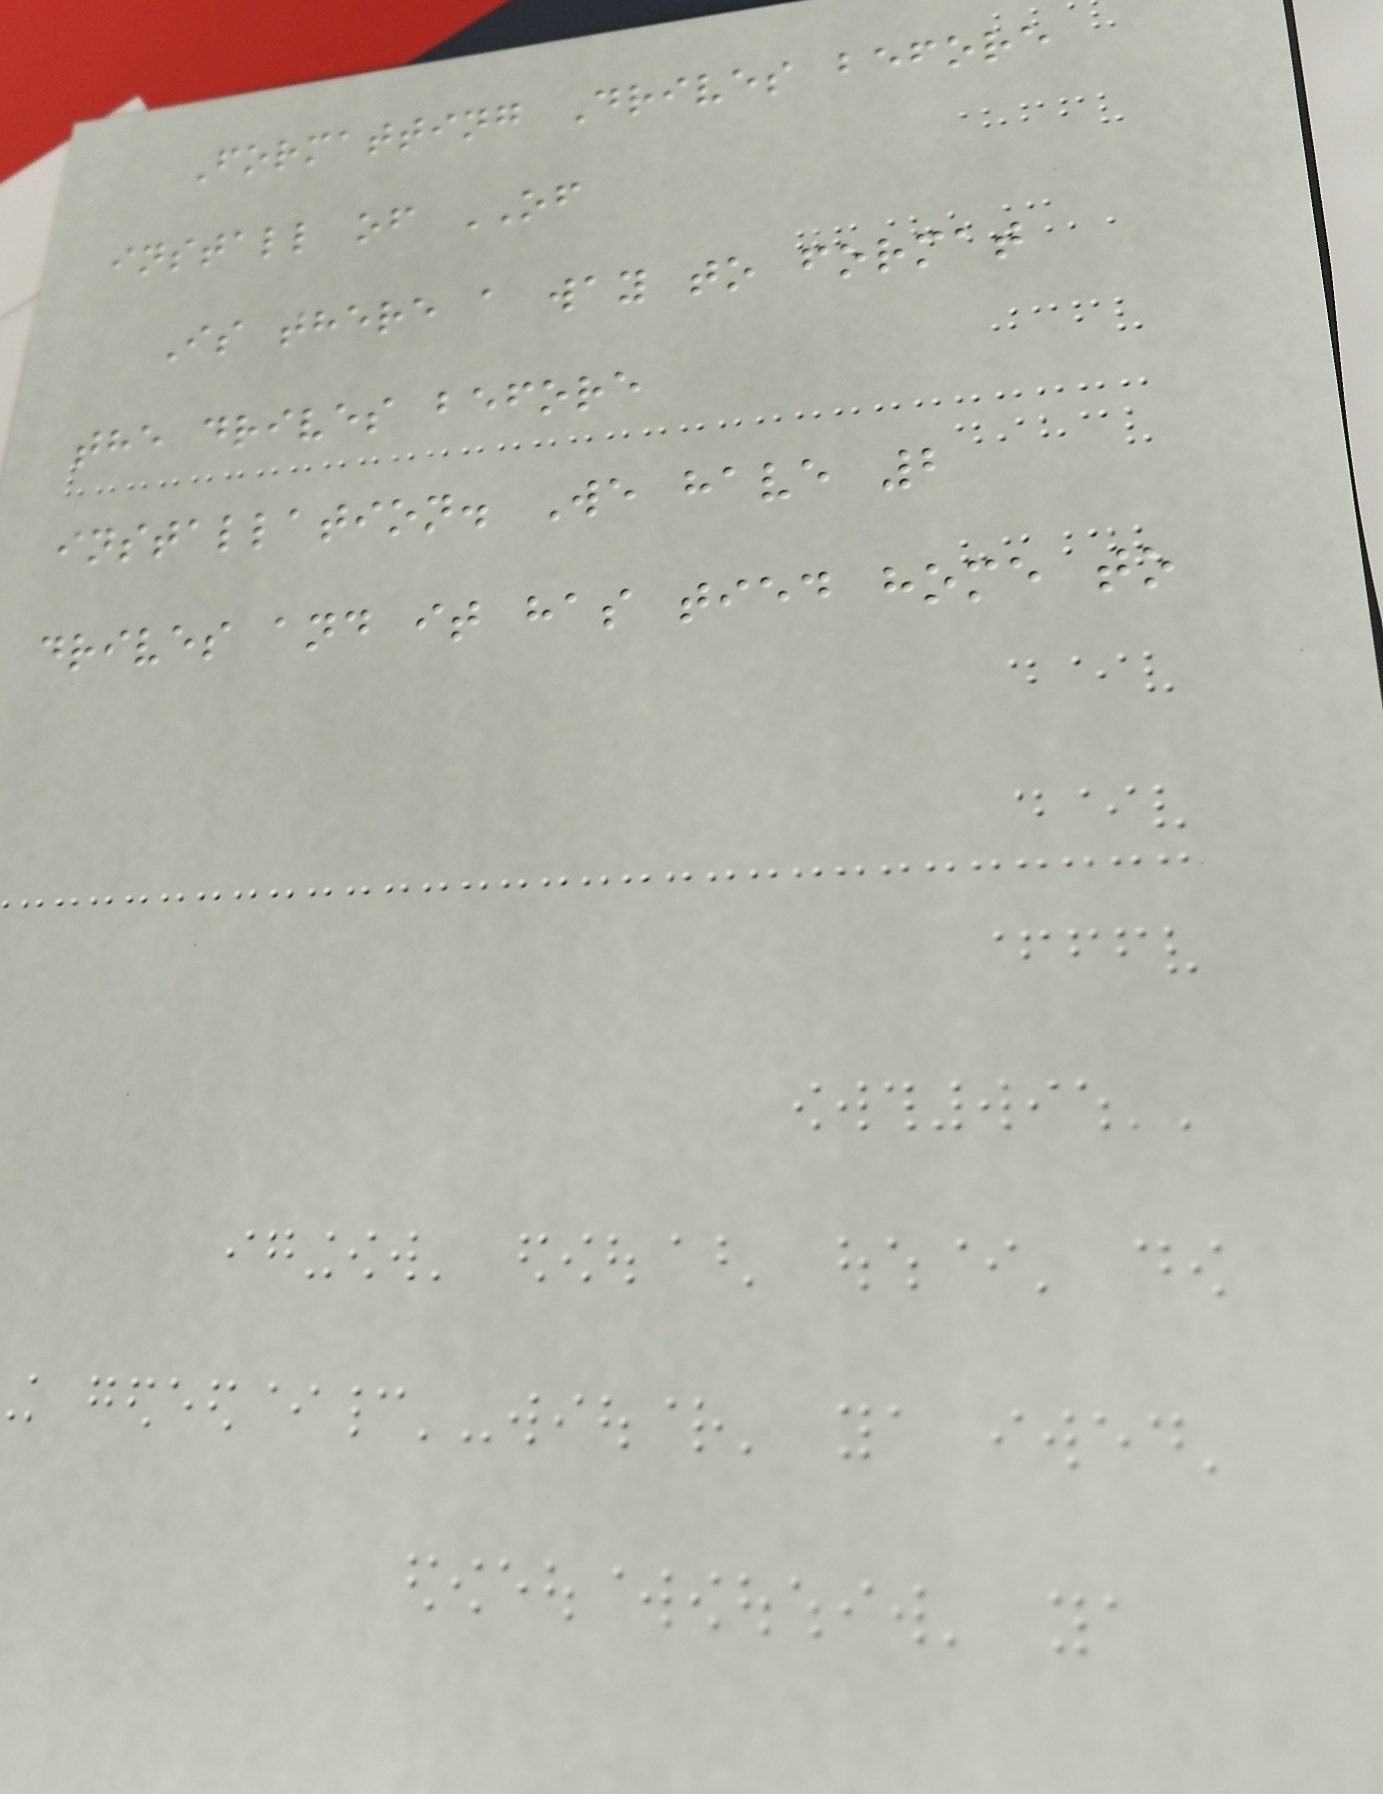Formatting Drives before
install of OF
Is there a way to format
the drives before
installation. We have 2
drives and it has tied home to
